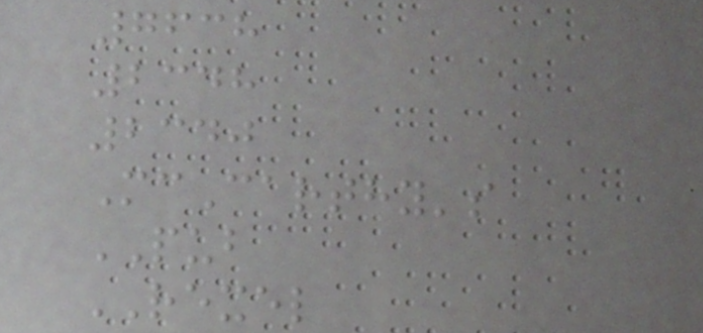7638
2348
2340
McCarthy's
PUB
REXEL
